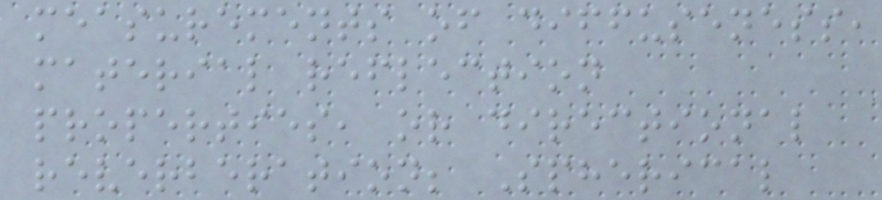measurements of diffuseness,
material reflection
properties, or directional
reverberation; Spherical
